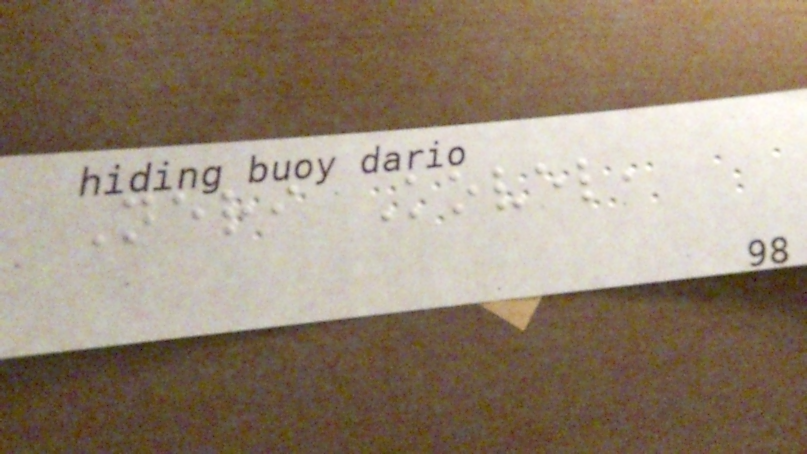Neri Kovel,
